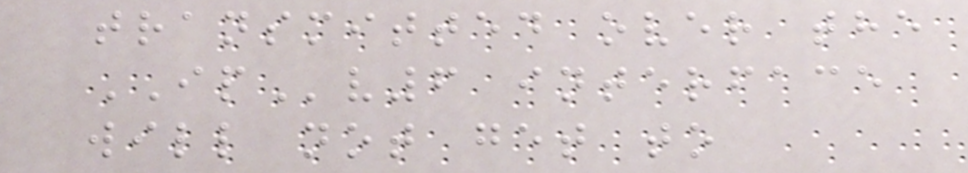transmitted over the
IPv6 interface
will not get to
